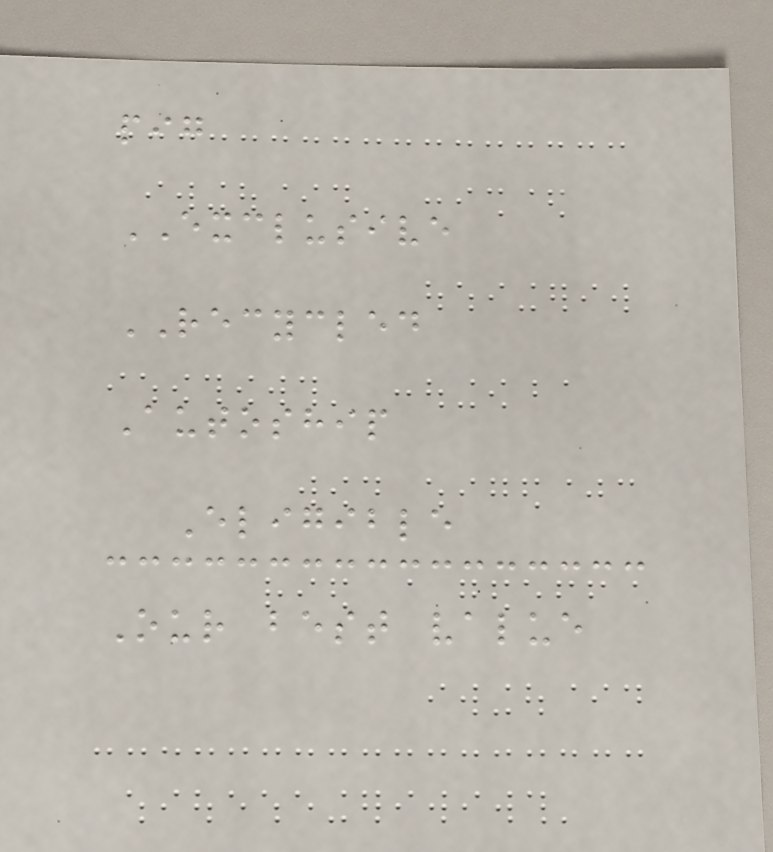pig
EXCLUSIVE
RECYCLED
Autoship
Eligible
Our best value
